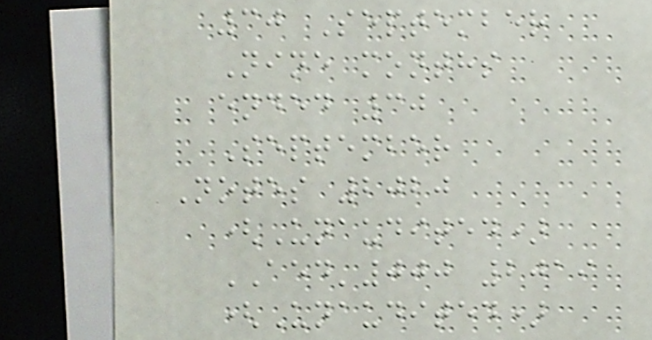30 September
Nine months
ended 30
September
Notes 2020
(Unaudited)
AED'000 2019
(Unaudited)
